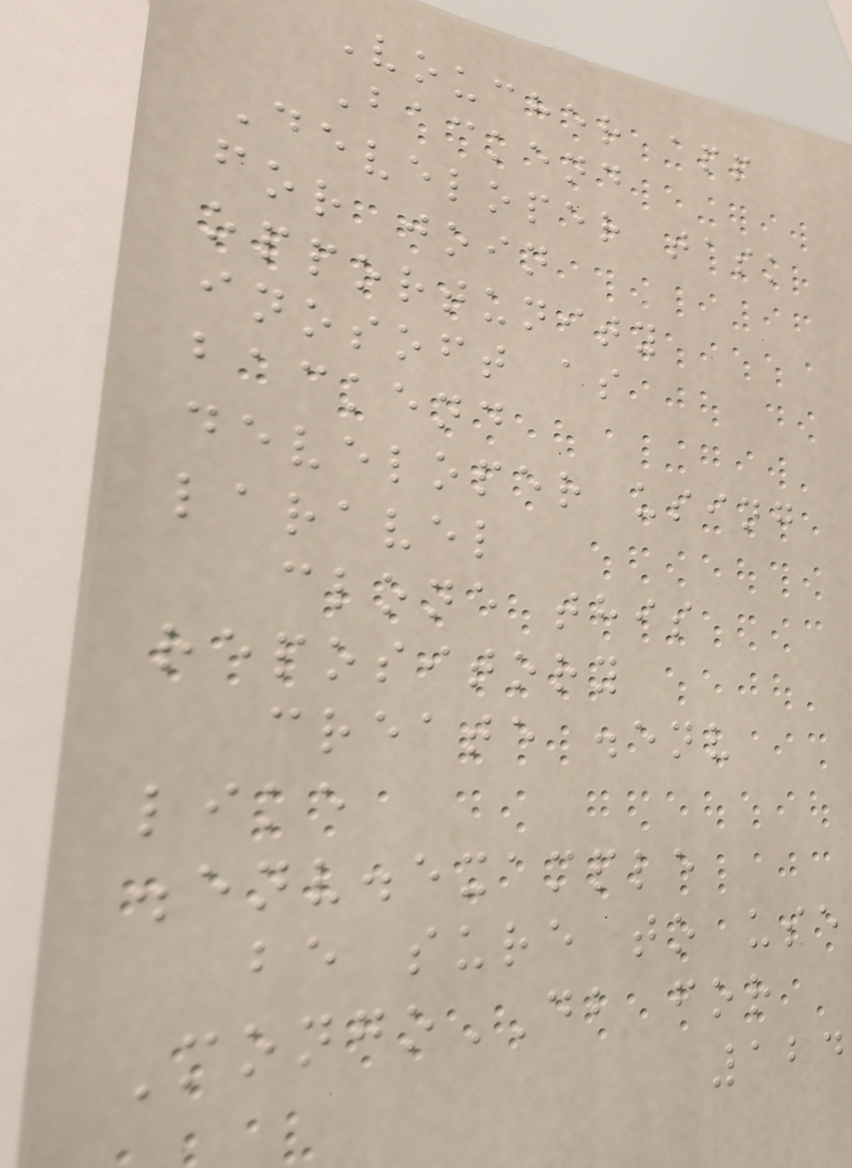Voucher app
Backend
Developer task
for join
opportunity
inosoft as
backend
developer using
laravel
clone this
repository
create .env
like
.env.example
be sure to use
MongoDB for
124
